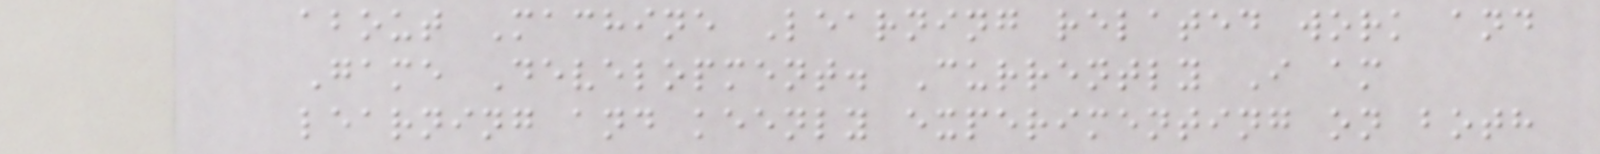about Machine Learning related work and
Game Development. Currently I am
learning and keenly experimenting on both
